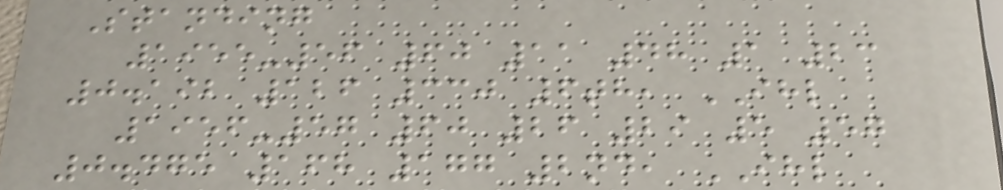Standing
1955-56 60 11 48 1 23
0.192 126 330 6th, IHL
1956-57 60 26 29 5 57
0.475 168 177 2nd, IHL
